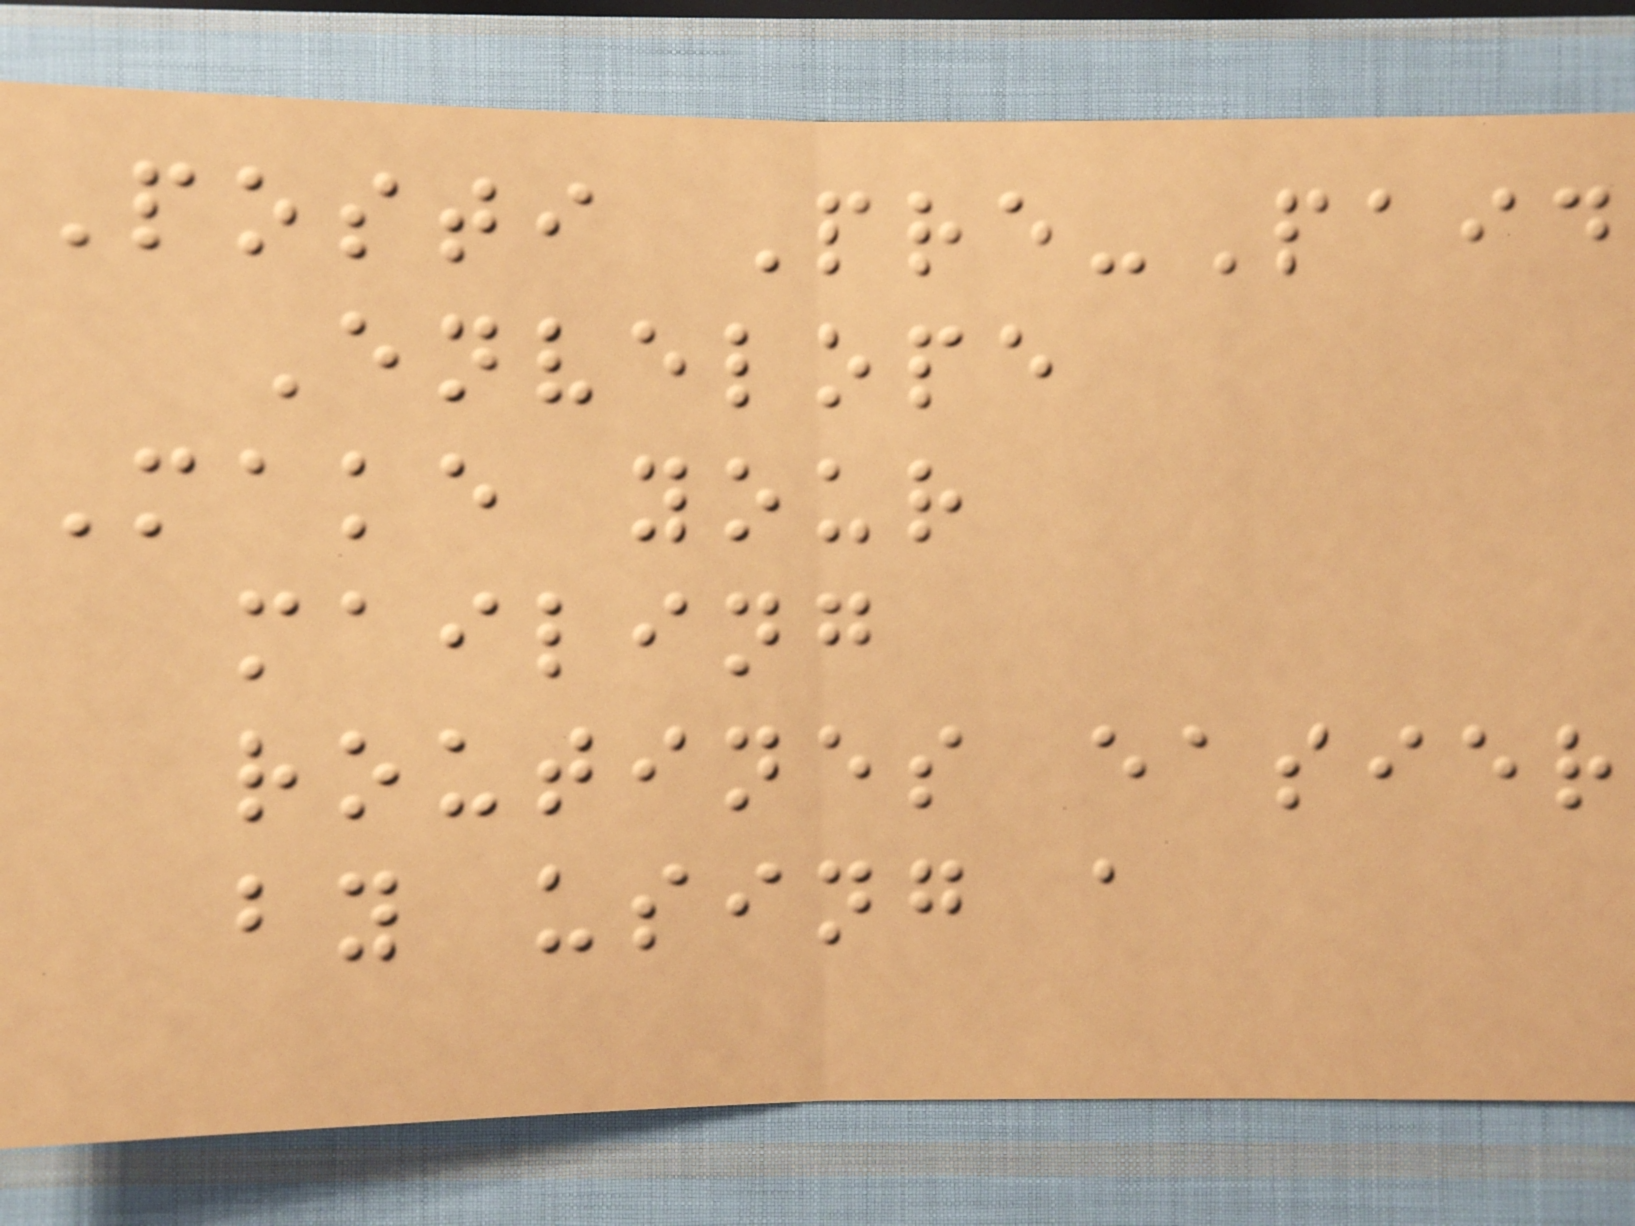Posti Pre-Paid
Envelope
Make your
mailing
routines easier
by using a
